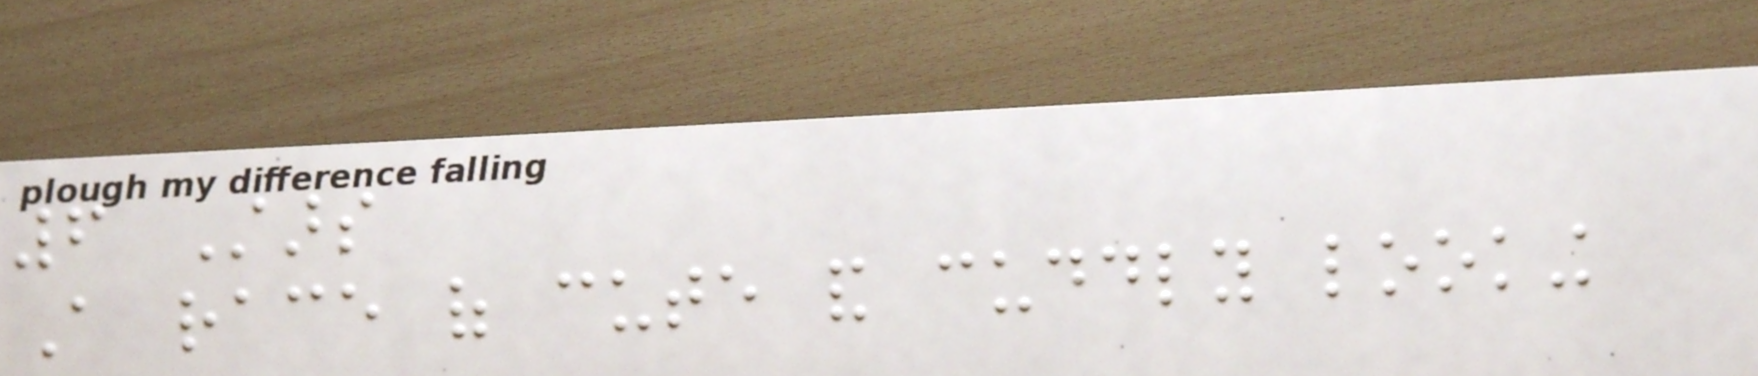6 Stars
A race of cute and cuddly looking
